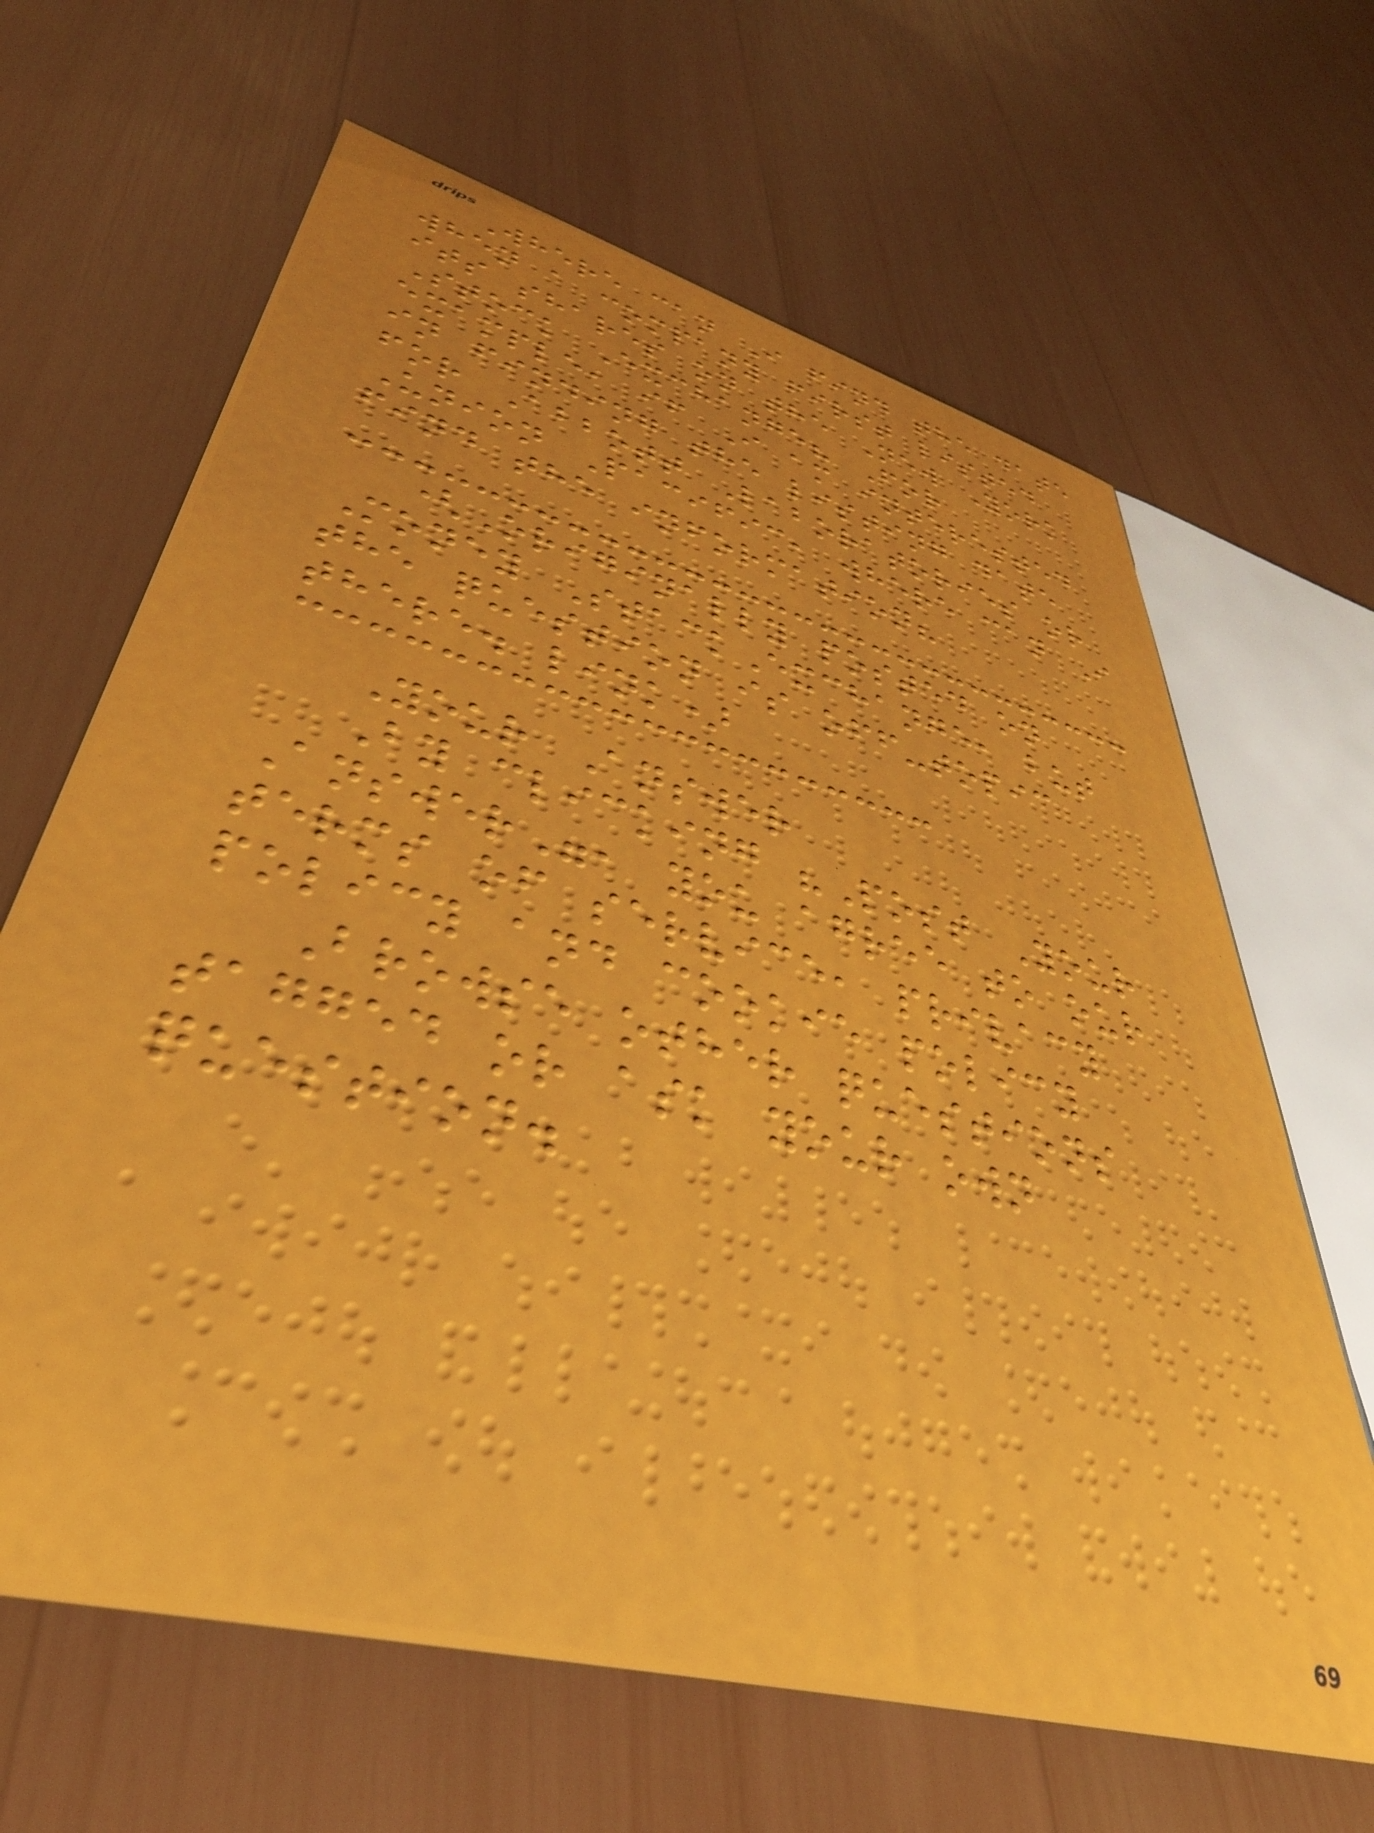Where can I find the date
when a company first listed
its shares on the New York
Stock Exchange? For
example, if I am interested
in finding the listing date
for Abbott Laboratories or
Union Pacific, where can I
find the information?
(Originally posted on
Money StackExchange, but
the question is off-topic
there. link)
Your Answer
By clicking "Post Your
Answer", you agree to our
terms of service, privacy
policy and cookie policy
Browse other questions
tagged or ask your own
question.
